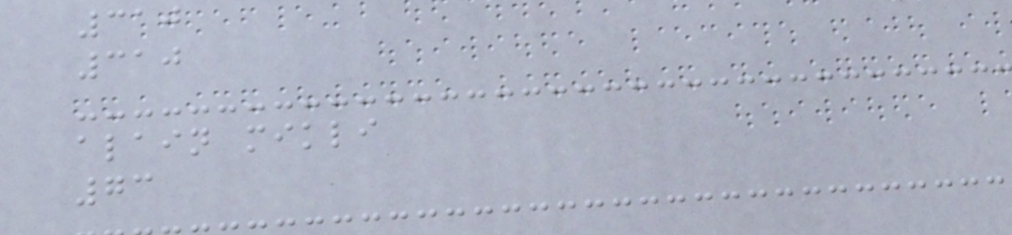310
310
alain mikli
73
